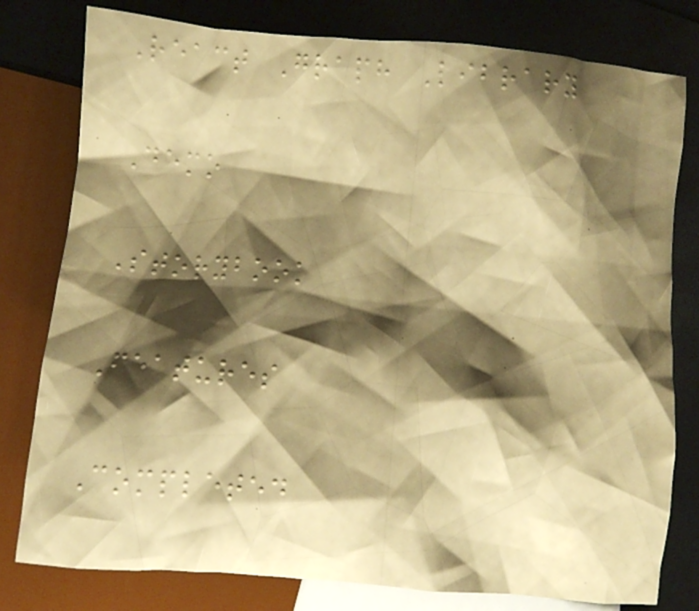React Graph Library
Demo
Storybook
Features
Completed
